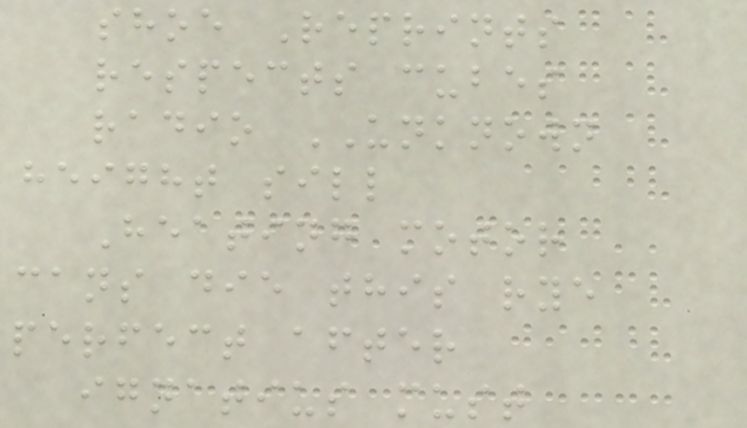shoe Reprints
respects cubes
radio UNKNOWN
height sill
Heating motor
cans die this rye
perfect after
ignatius must
